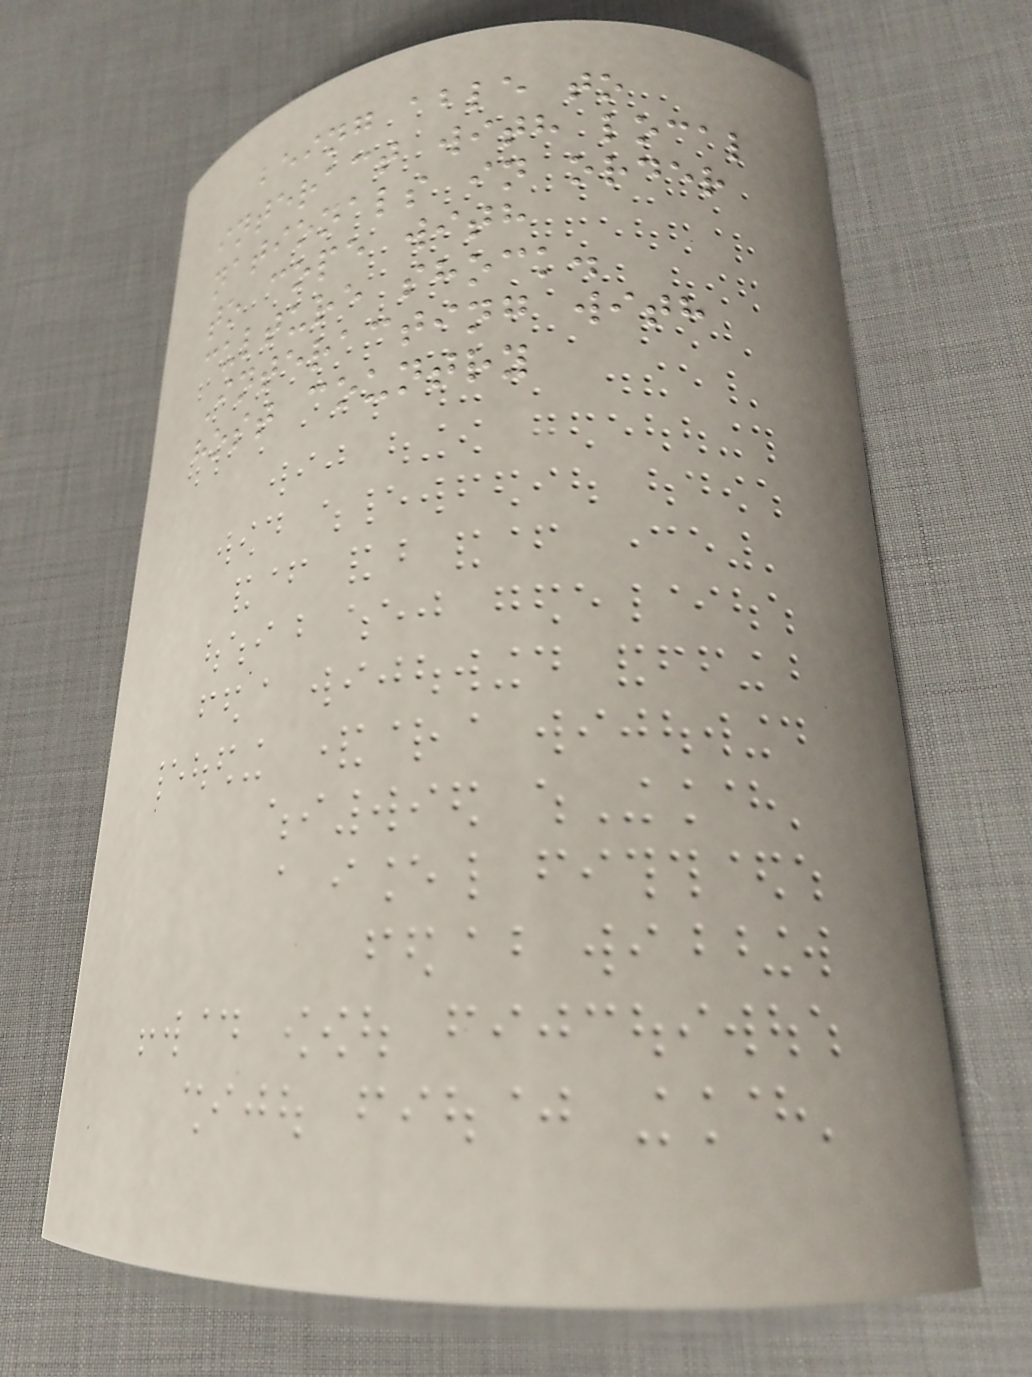being able to
interact with local
nationals in order
to cope with
culture shock.
Interacting with
host country
